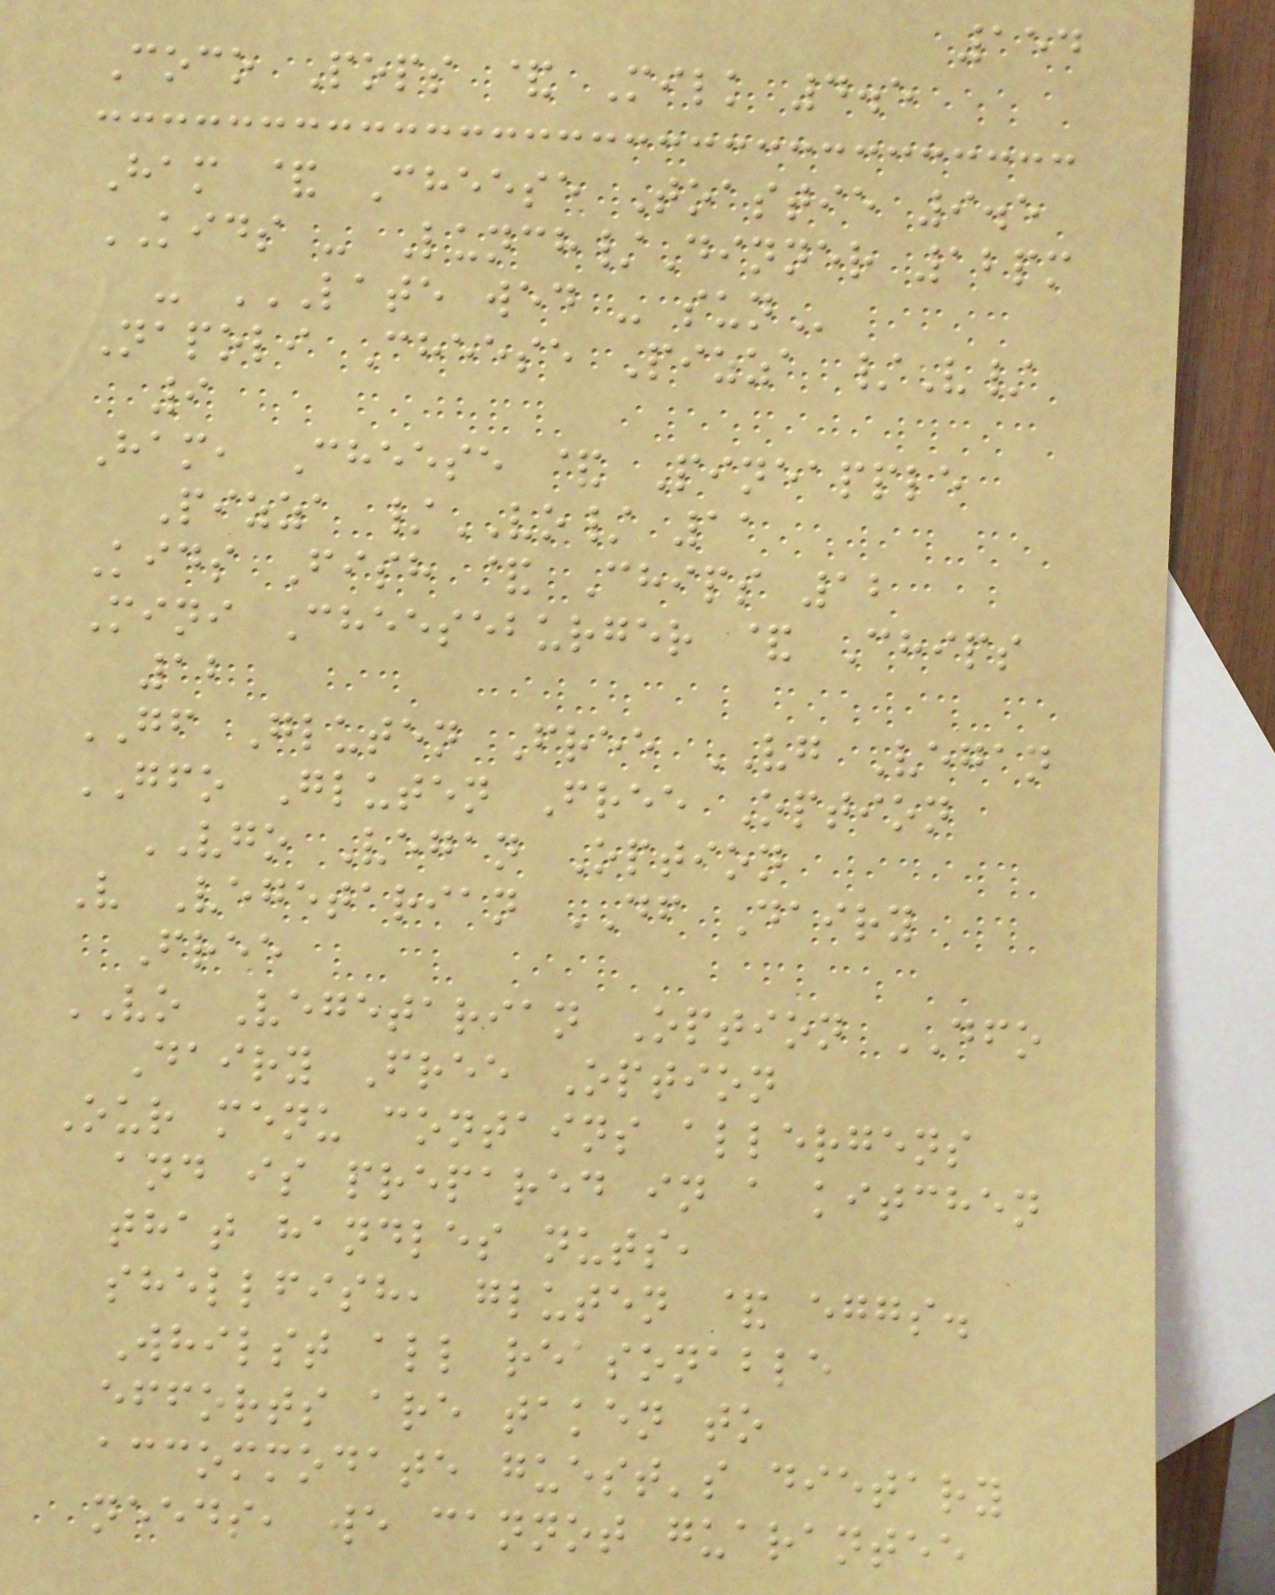154
Coco Pops & Milk 4.5
Ham & Cheese Toastie 9.5
KIDS - Lunch/Dinner 12pm
- LATE WED - SUN
Napoli Cheese Pizza /V/
9
Ham, Cheese & Pineapple
Pizza /VO/ 11
Kids Fish & Chips 12
Mini Cheeseburger & Chips
12
GF Gluten Free VG Vegan
GFO Gluten Free Option
VGO Vegan Option
V Vegetarian DF Dairy
Free
VO Vegetarian Option DFO
Dairy Free Option
Our menu contains allergens
and is prepared in a kitchen
that handles nuts,
shellfish, gluten & eggs.
Whilst all reasonable
efforts are taken to
accommodate guest's dietary
needs, we cannot guarantee
